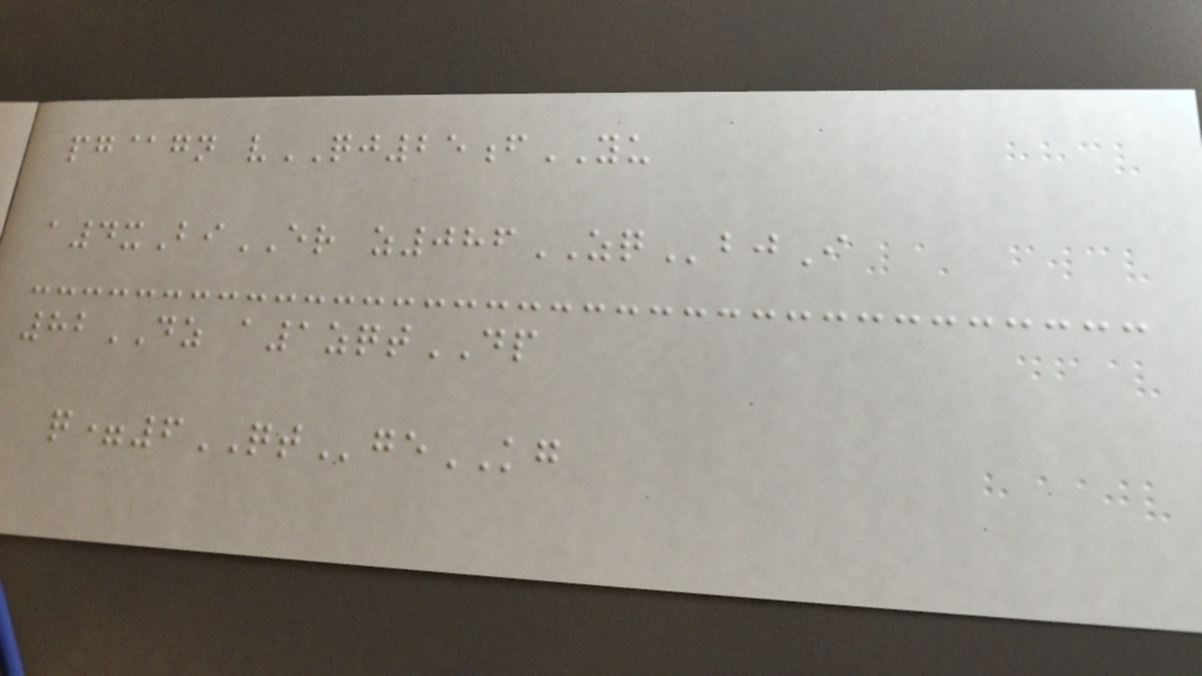pg@gn vQJ25fYU
a4xBiER z086ZQbjI
82DZ a1zqtDP
q=6QTgeKG
